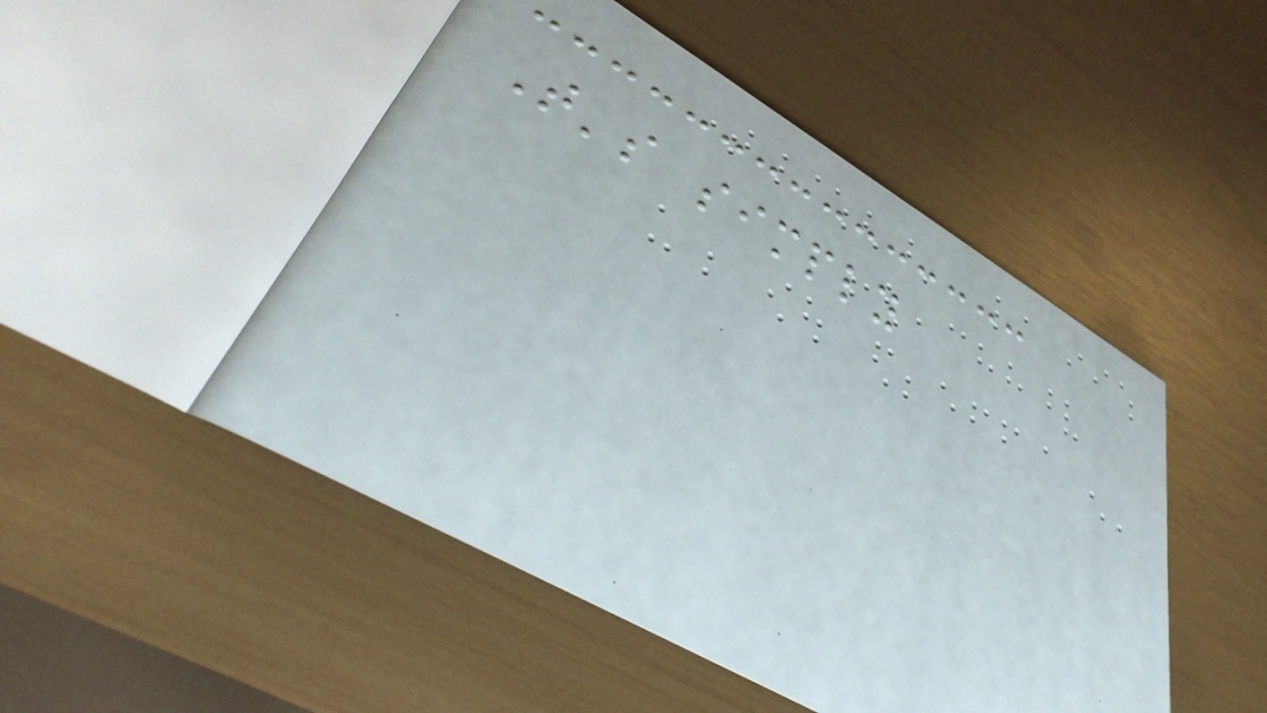That's simply
